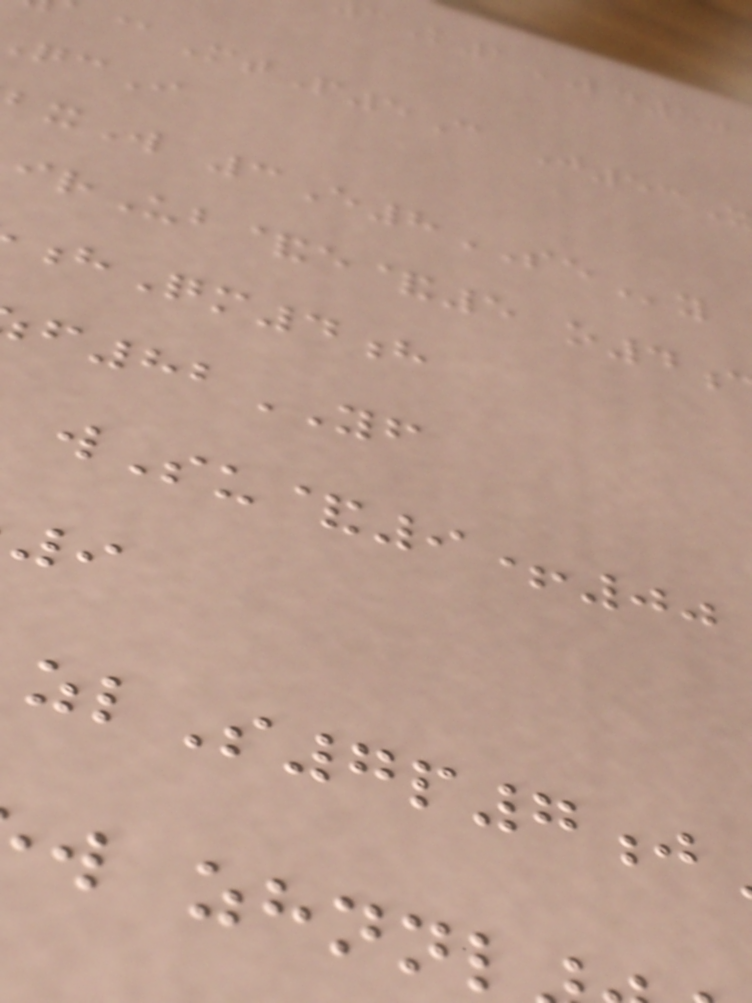@MtP5C J53
xW 3E8SEy
irUb&e&5 o4
hQm4h
f82YF
wSu&9+00
zlS7p7j
w zhnnl
